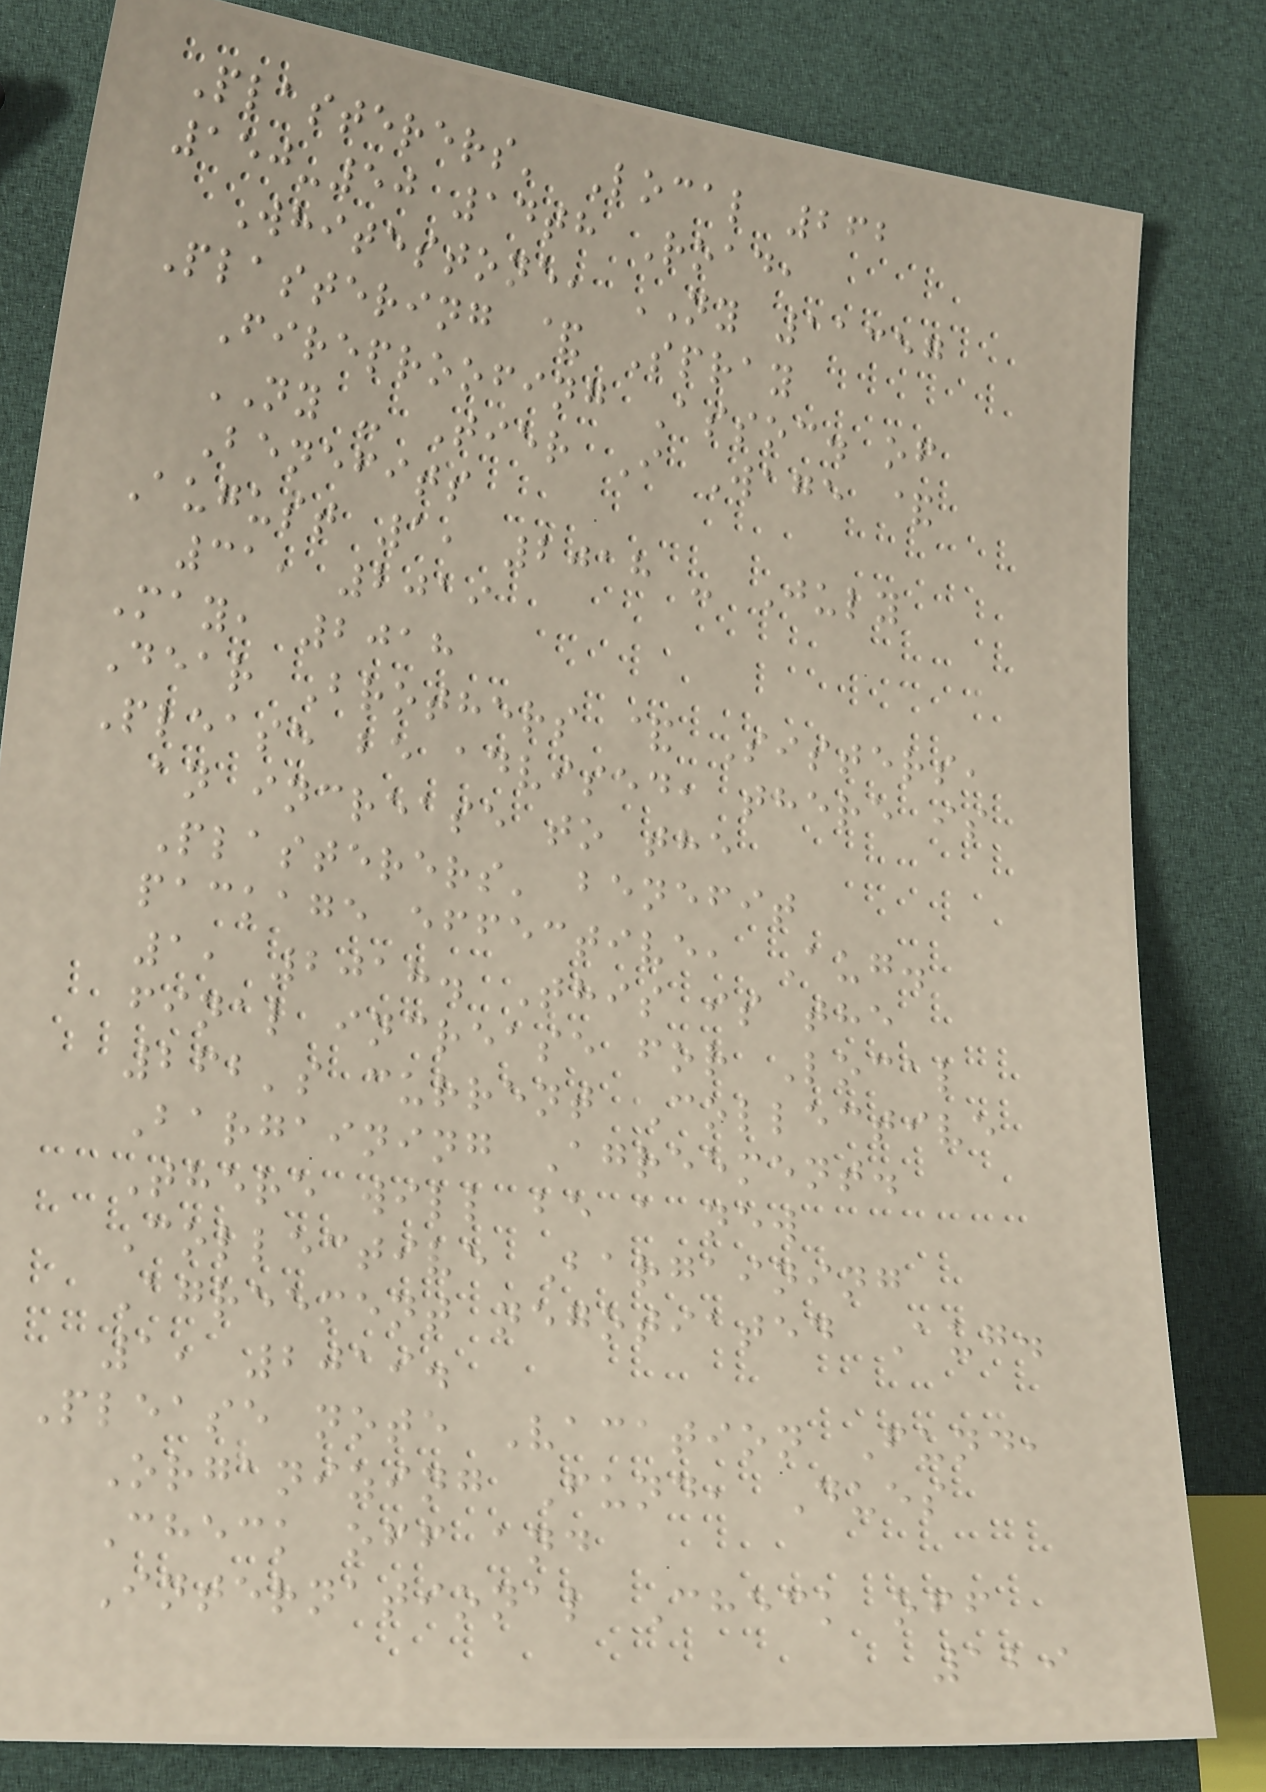Plasterers' Local 262
150-50 14th Road,
Whitestone, NY 11357
Plastering & Spray
Fireproofing Assoc. of
NY - Tier I Wage &
Benefits
August 1, 2018 - July
31, 2019
May, 2018
Dear Brothers & Sisters,
Please be advised, there is
an increase to the
Plasterers' benefit
package effective, Aug.
1, 2018. This is the
final increase for Local
262's current Collective
Bargaining Agreement.
There will be a new
Collective Bargaining
Agreement negotiated Aug.
1, 2019.
Please note Vacation Fund,
Organizing Fund, Dues
Check off and
International Check off
129
